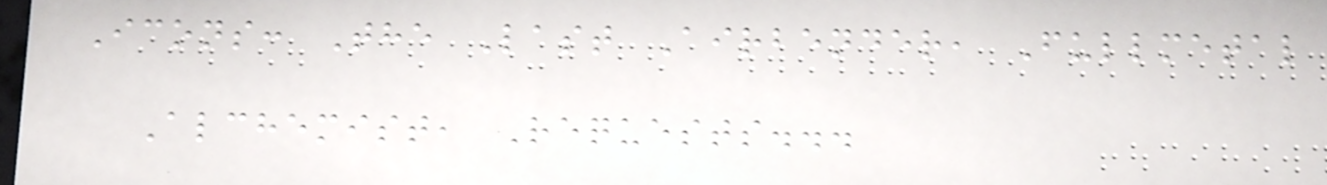Icons: The Last Airbender, Fullmetal
Alchemist, Requests...
